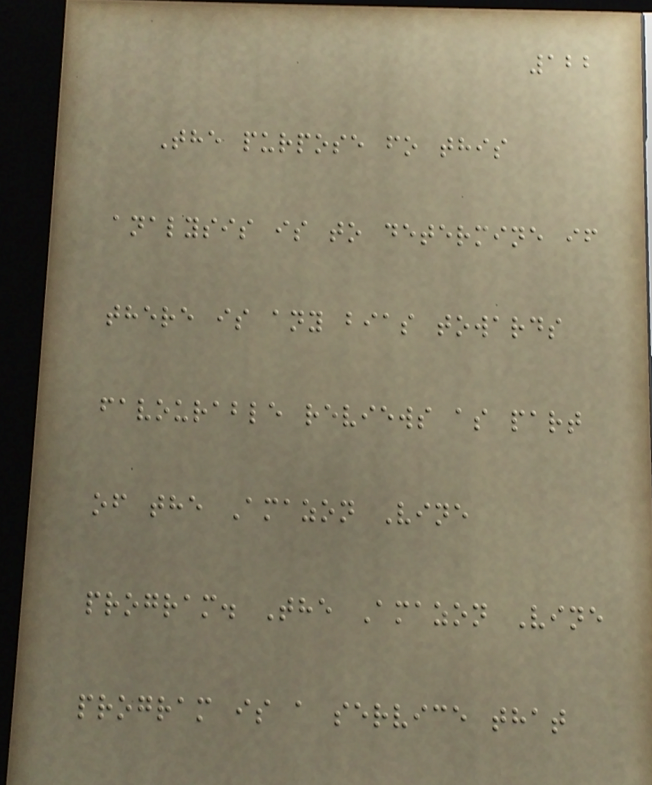122
The purpose fo this
analysis is to determine if
there is any bias towards
favourable reviews as part
of the Amazon Vine
program. The Amazon Vine
program is a service that
